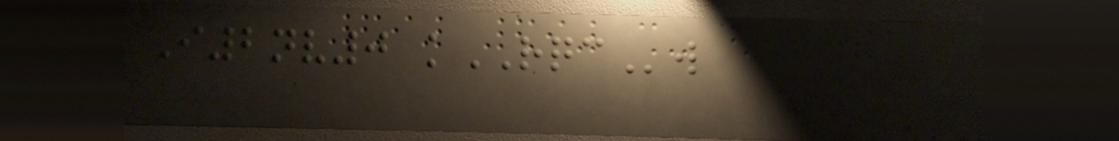I2nv0 kRQCw
